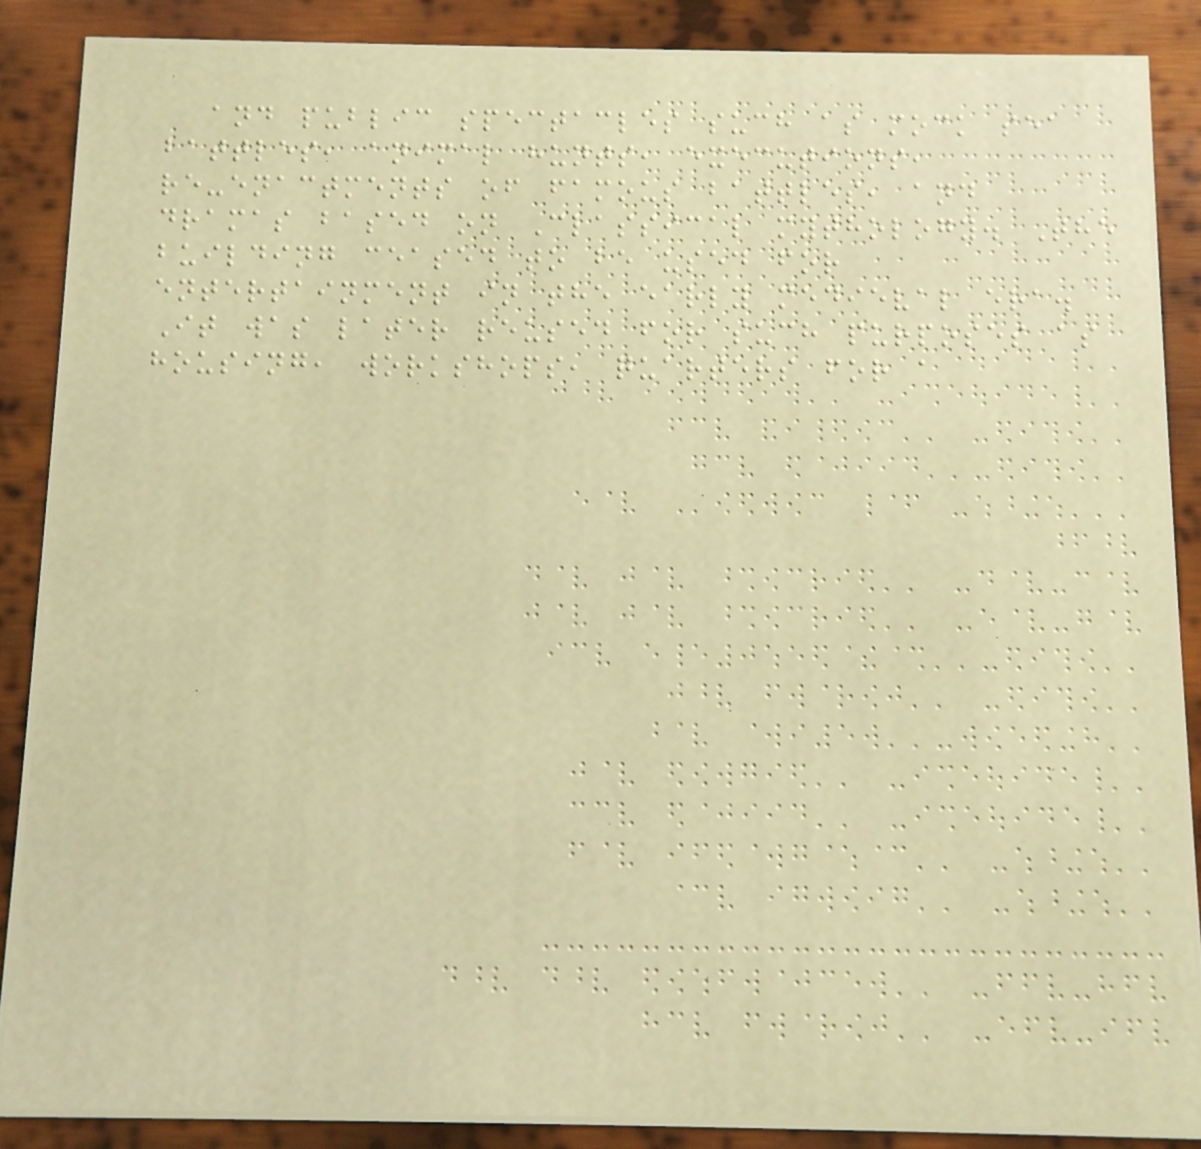and public spectacles such as mock sea
battles, animal hunts, executions,
re-enactments of famous battles, and
dramas based on Classical mythology. The
building ceased to be used for
entertainment in the early medieval era.
It was later reused for such purposes as
housing, workshops, quarters for a
